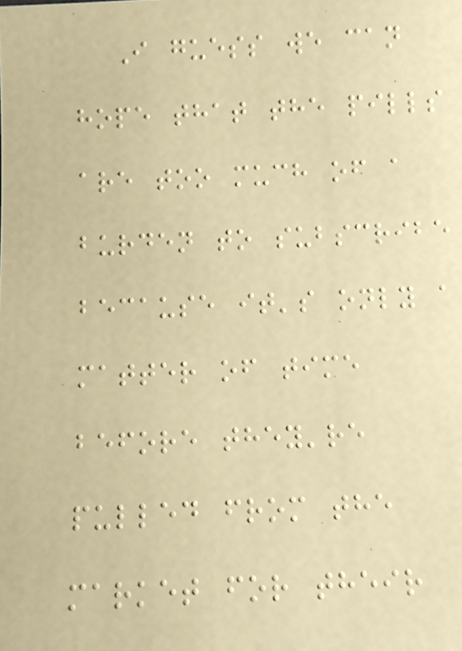I guess we can
hope that the pills
are too much of a
burden to subscribe
because it's only a
matter of time
before they're
pulled from the
market for their
